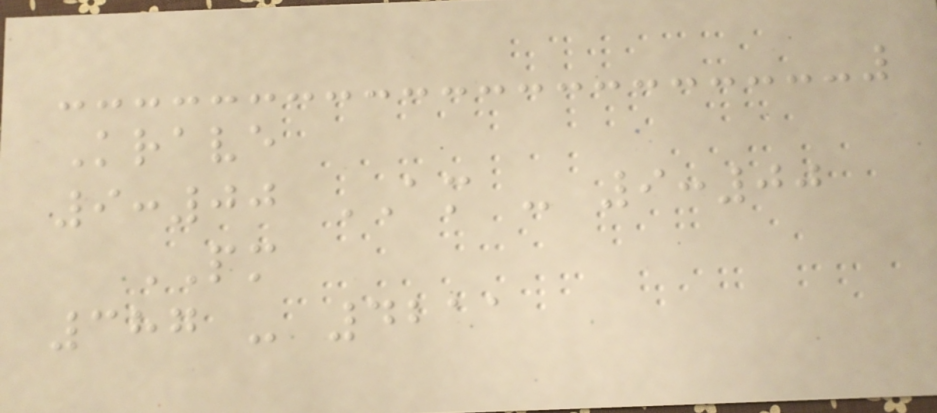Krave
9:00 AM - 9:00
PM
387 - 4211
